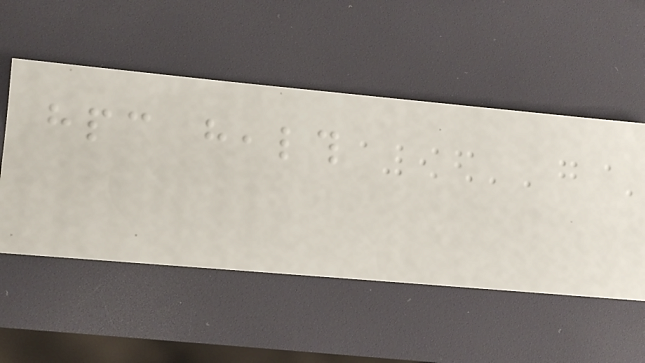hpc health
